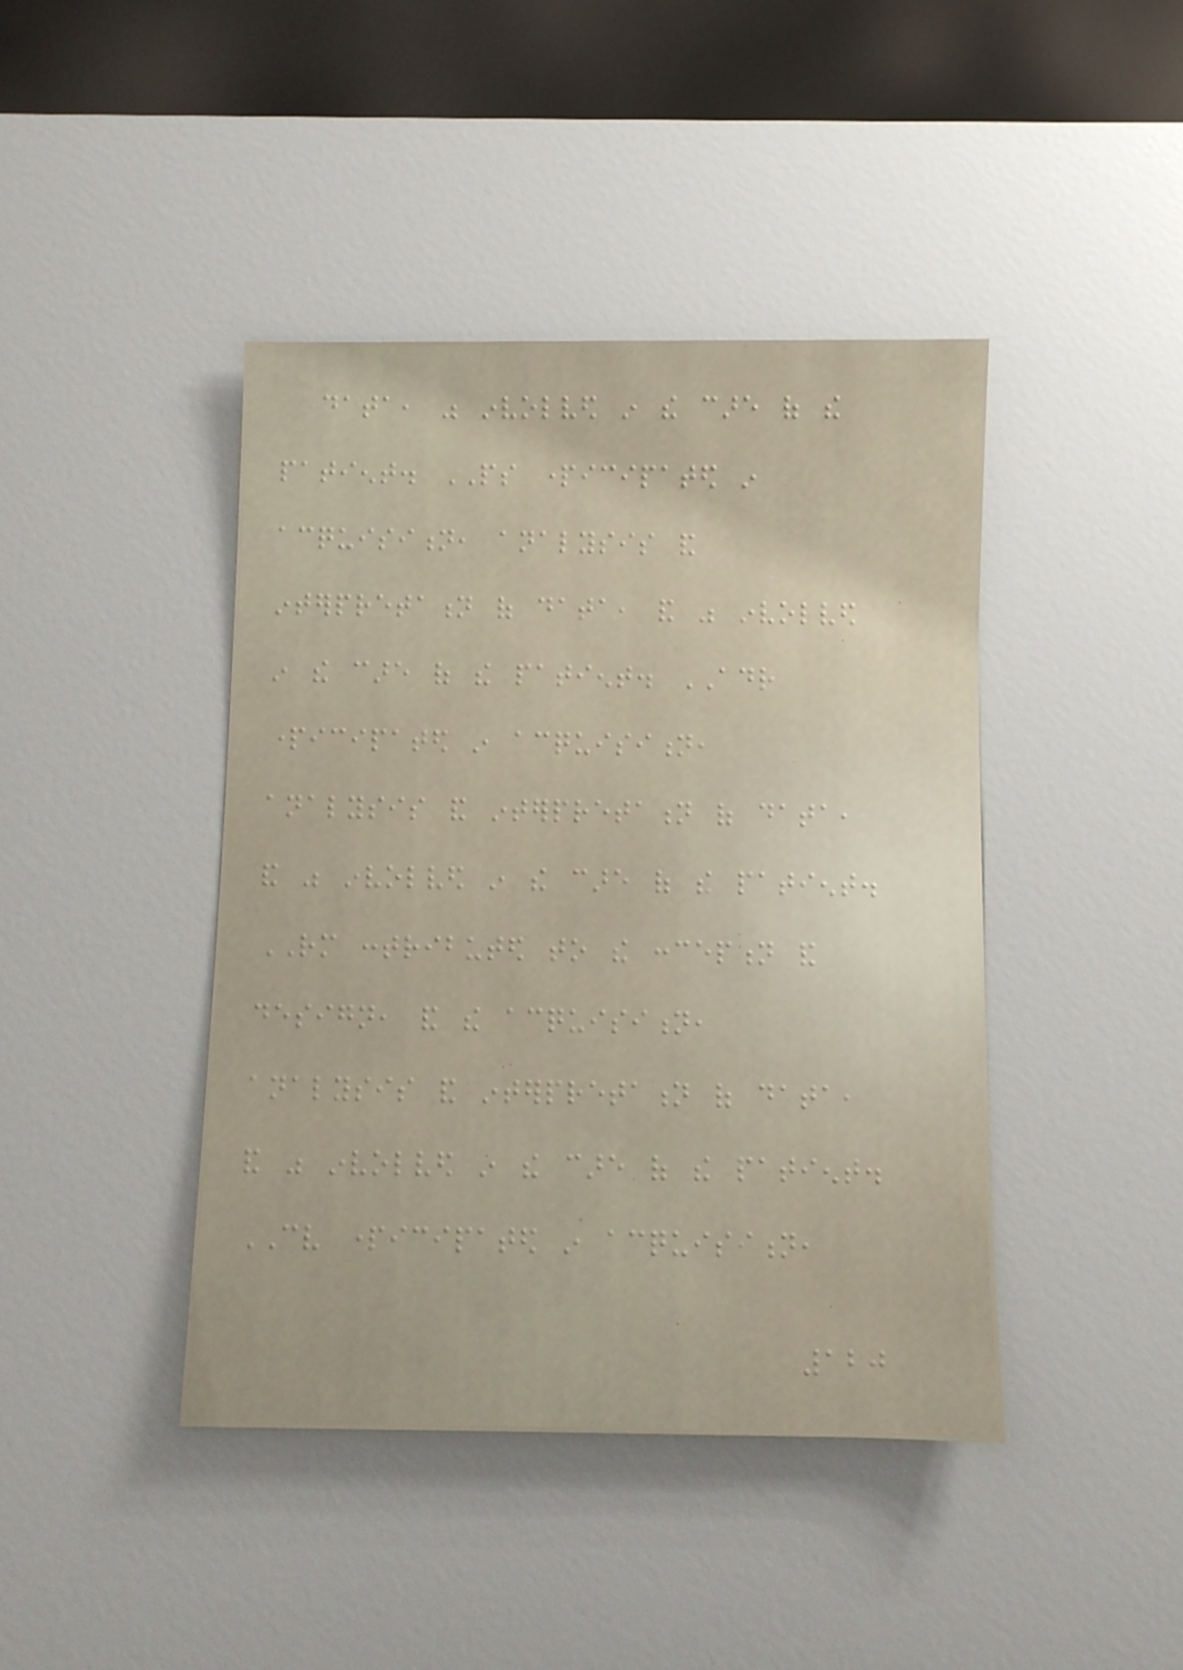data, was involved in the care of the
patient. PS participated in
acquisition, analysis and
interpretation of data, and was involved
in the care of the patient. ADR
participated in acquisition,
analysis and interpretation of data,
and was involved in the care of the patient.
RM contributed to the conception and
design, and the acquisition,
analysis and interpretation of data,
and was involved in the care of the patient.
CV participated in acquisition,
120
